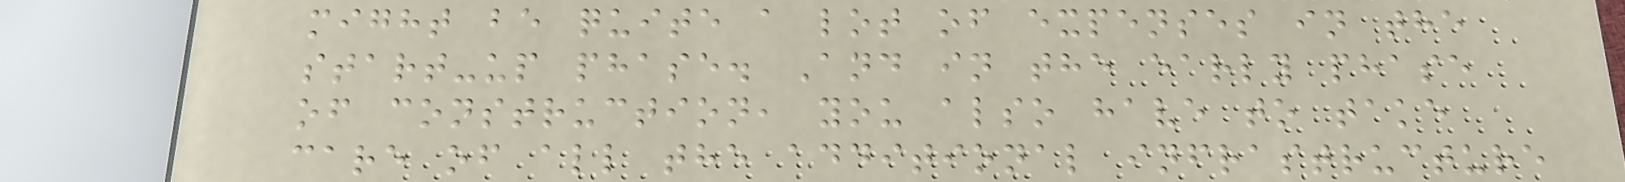might be quite a lot of expenses in the
start-up phase. And in the early phase
of construction, you also have to take
care of all the additional infrastructure
